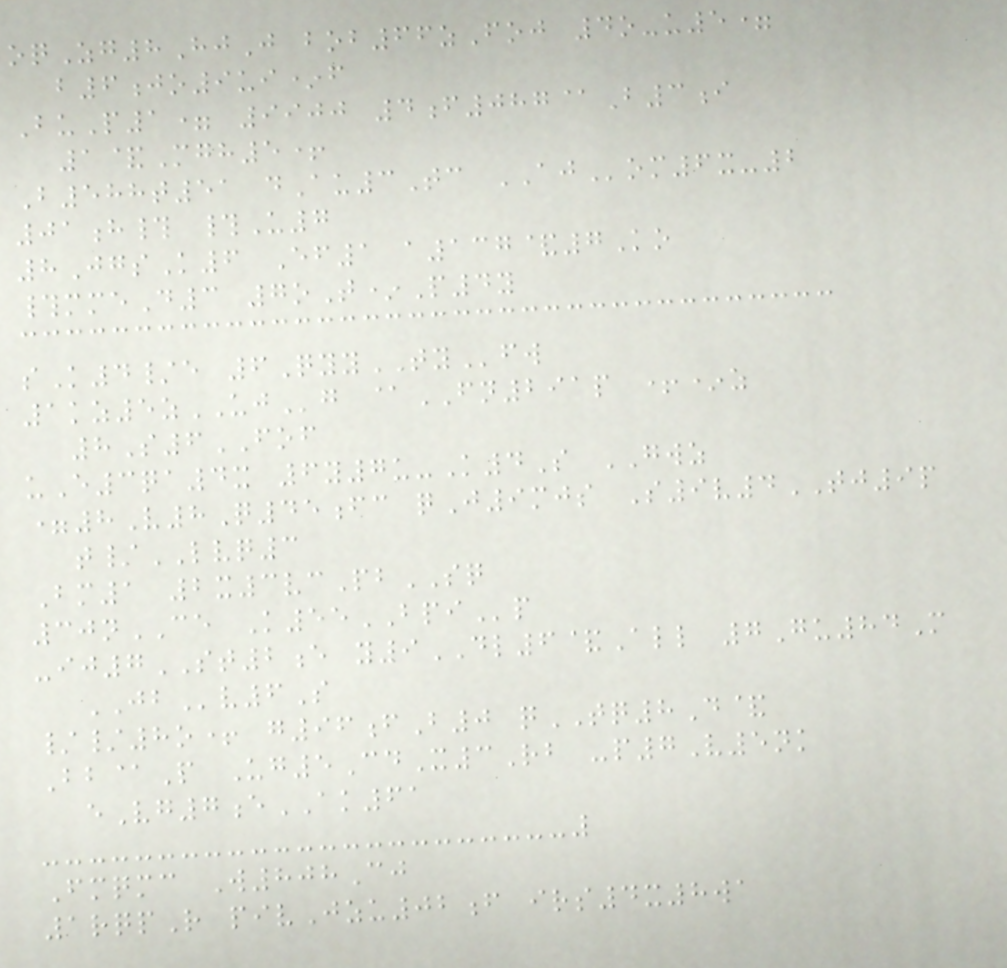oqZg8HjJ bob66zFoj 4o-u5=
b6jo9ui*f
BuP1= 9900 4f087@B3i
1&Mgh5+
B588t51 dAu3Tc AJom6x-2
01h# #U7
8JgsK6 Ef1 a137&7Ko
#mmeD3 7oT*P4y
sK4/e 6QyyTYfw
1kz5zUJg @FN291p +*z
8S6FOF
uE3qa4x 6y7u-K4S GWZ
=8V8Q45fc qJ9mjs S9v4TJ9p
t/LVQ3
Bm1 2x3vcPbSQ
30nCE K55BPIp
-ij7ST2e y9DL6&All 7Gu84M
JBv6S
//8o+ g96fB0 qTQ8D&
Bb@P Ug5CdX3Rb -p7V5nk
eVg7eAK61
Fmqmc W808Cj
1rqpR pivJzu02f irs4x8wa
